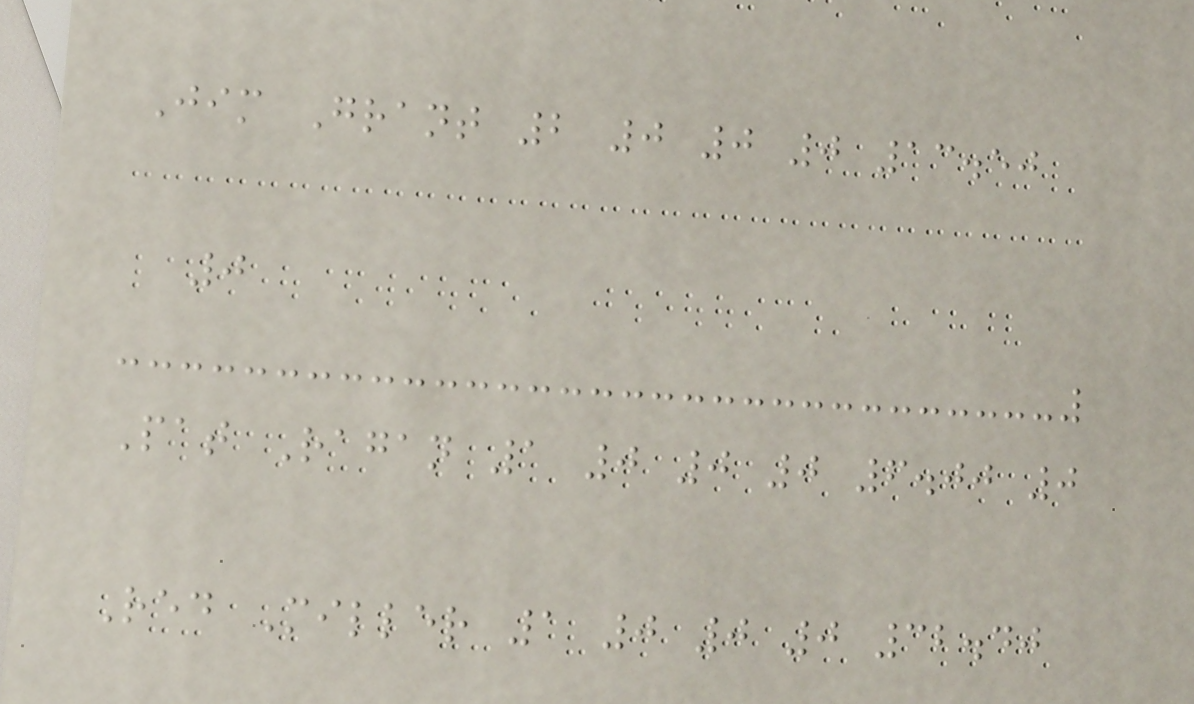Jim Grant 2 0 0 0 13.50
0
Pat Ragan 1 0 0 0 6.00 0
Red Miller 1 0 0 0 32.40
